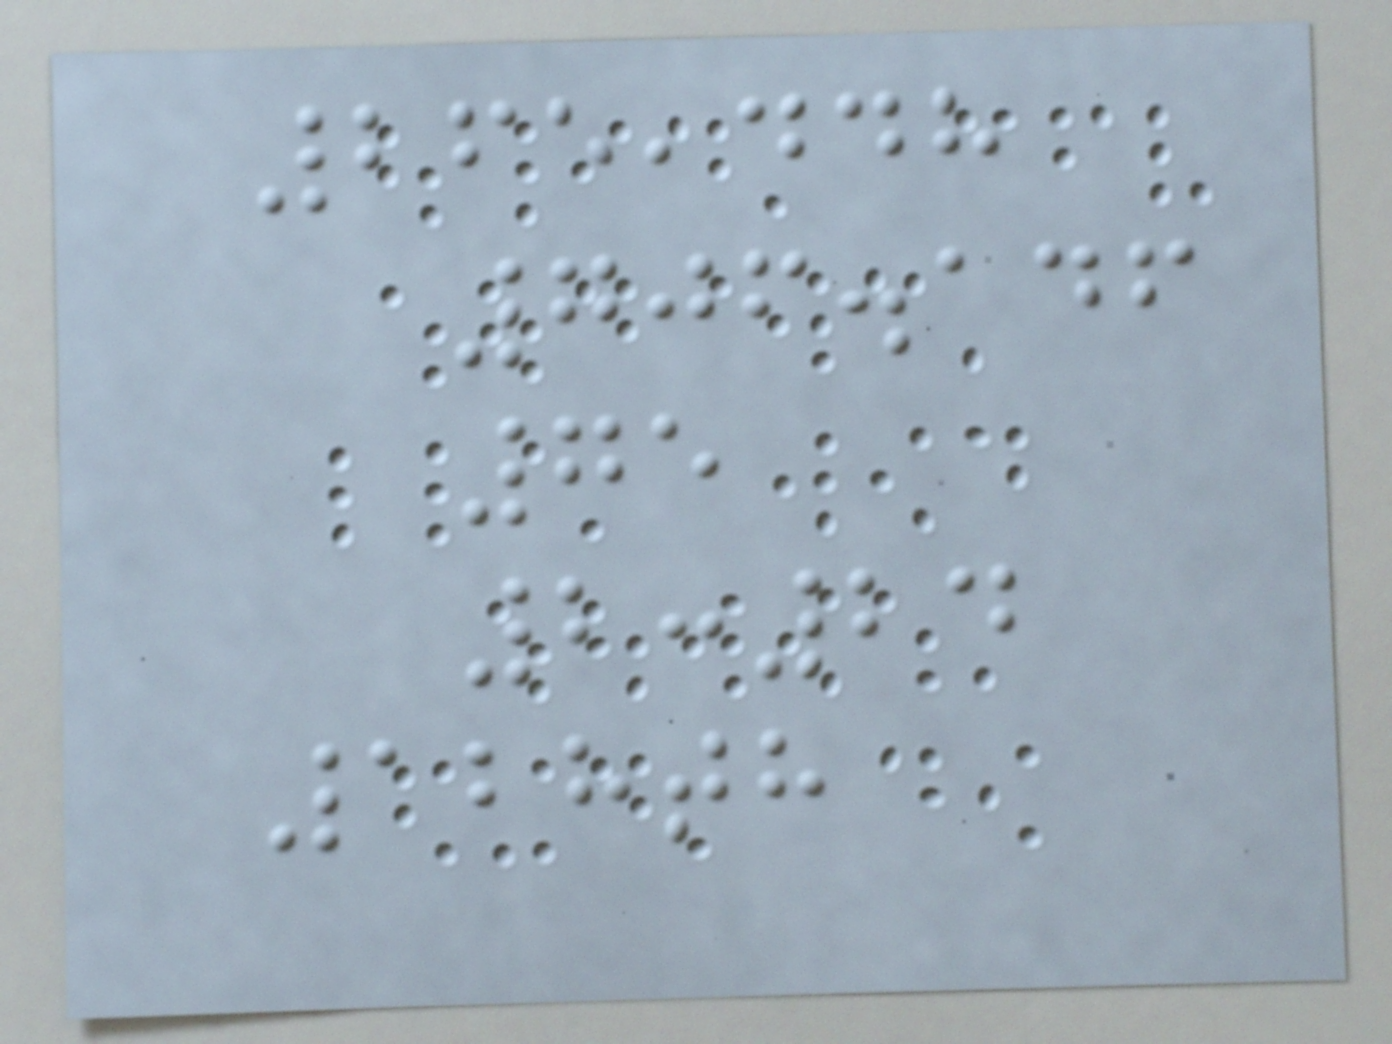265,448
706.146
75
2:24
128th
